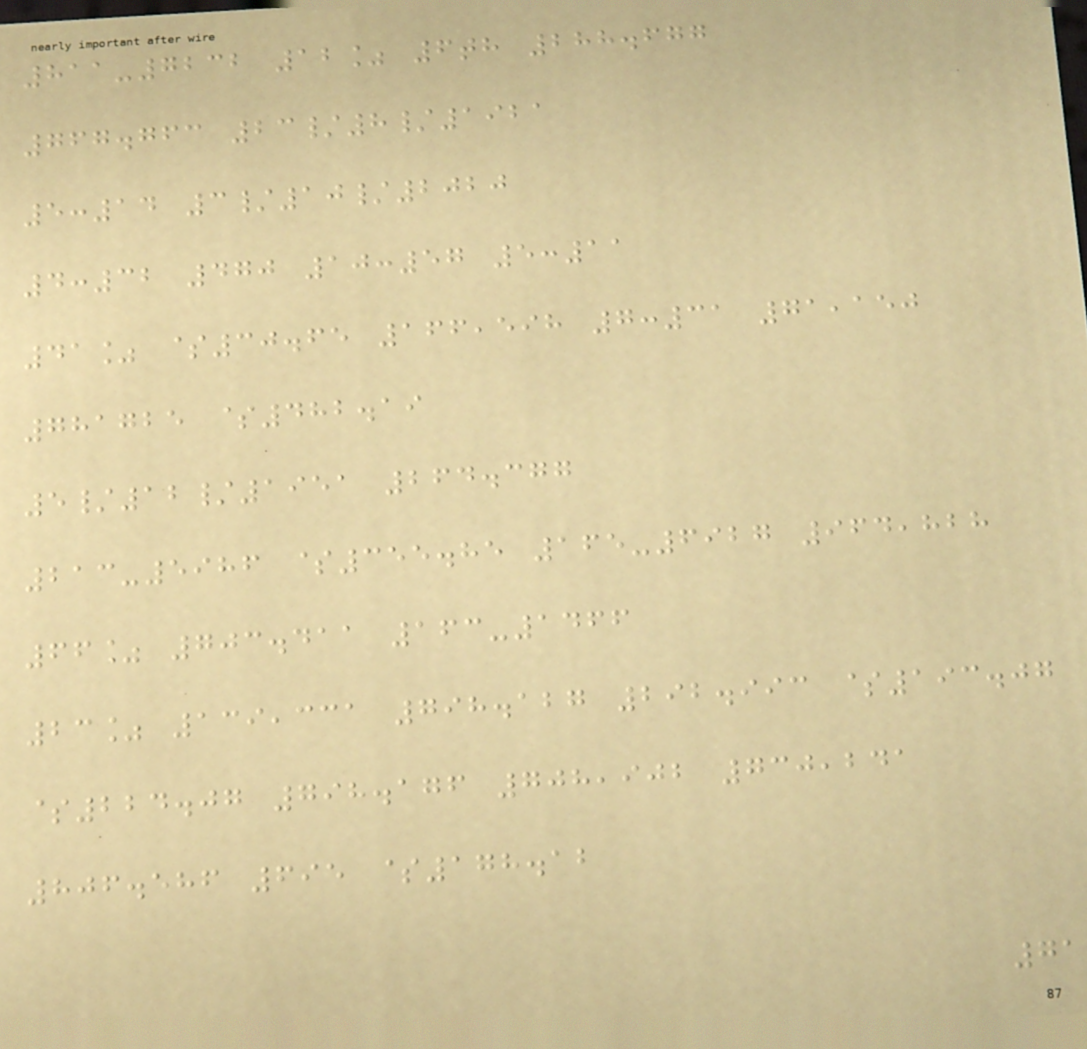811-7232 12% 6th 288.677
767.763 23/8/1921
5:14 3/10/2020
4:32 470 10:57 5:11
41% $30.65 166,598 7:31 71,150
781725 $482.19
5/12/1951 264.377
213-5986 $355.85 165-6927 964,828
66% 703.411 163-1466
23% 139,331 798.127 292.993 $193.07
$224.07 798.176 708,902 730,241
806.586 695 $178.12
71
